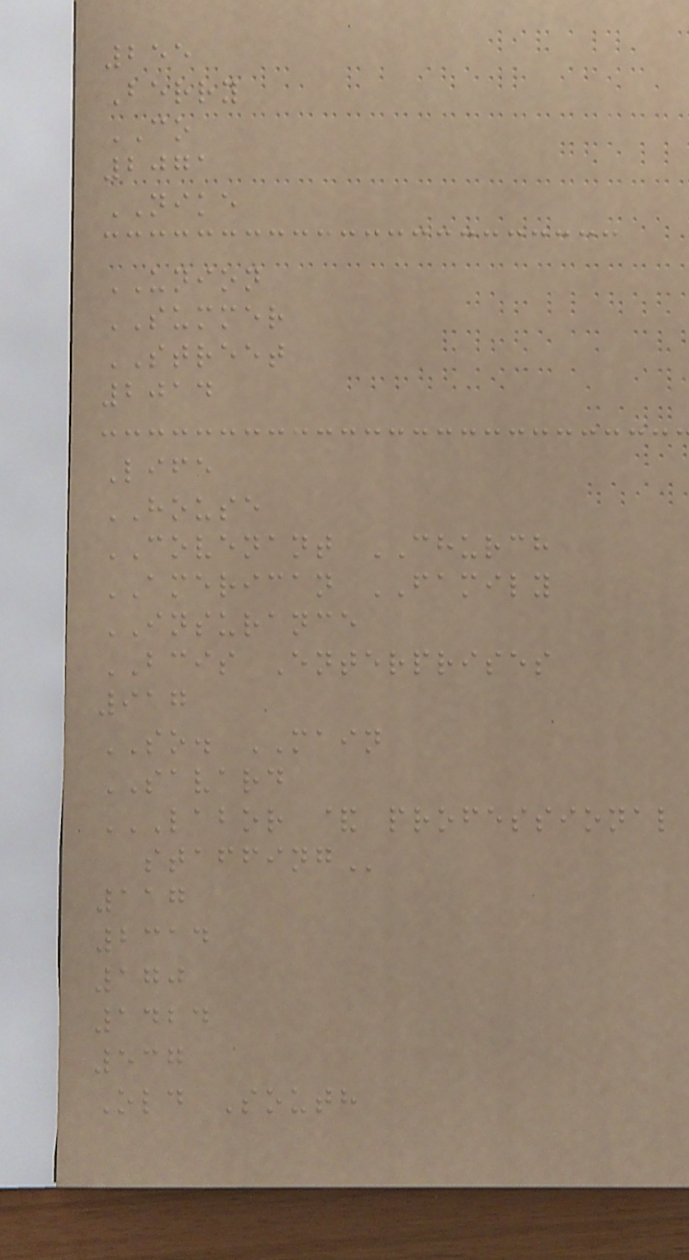255
Berry
CO
2071
NIKE
UNION
SUMMER
STREET
2014
Life
HOUSE
COVENANT CHURCH
AMERICAN FAMILY
INSURANCE
BCIS Enterprises
917
SO. MAIN
SAVARD
LABOR & PROFESSIONAL
STAFFING
117
2314
170
1424
537
Old South
